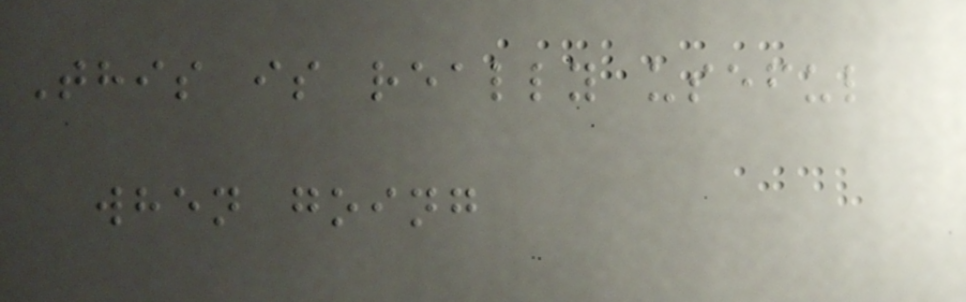This is really useful
when going
